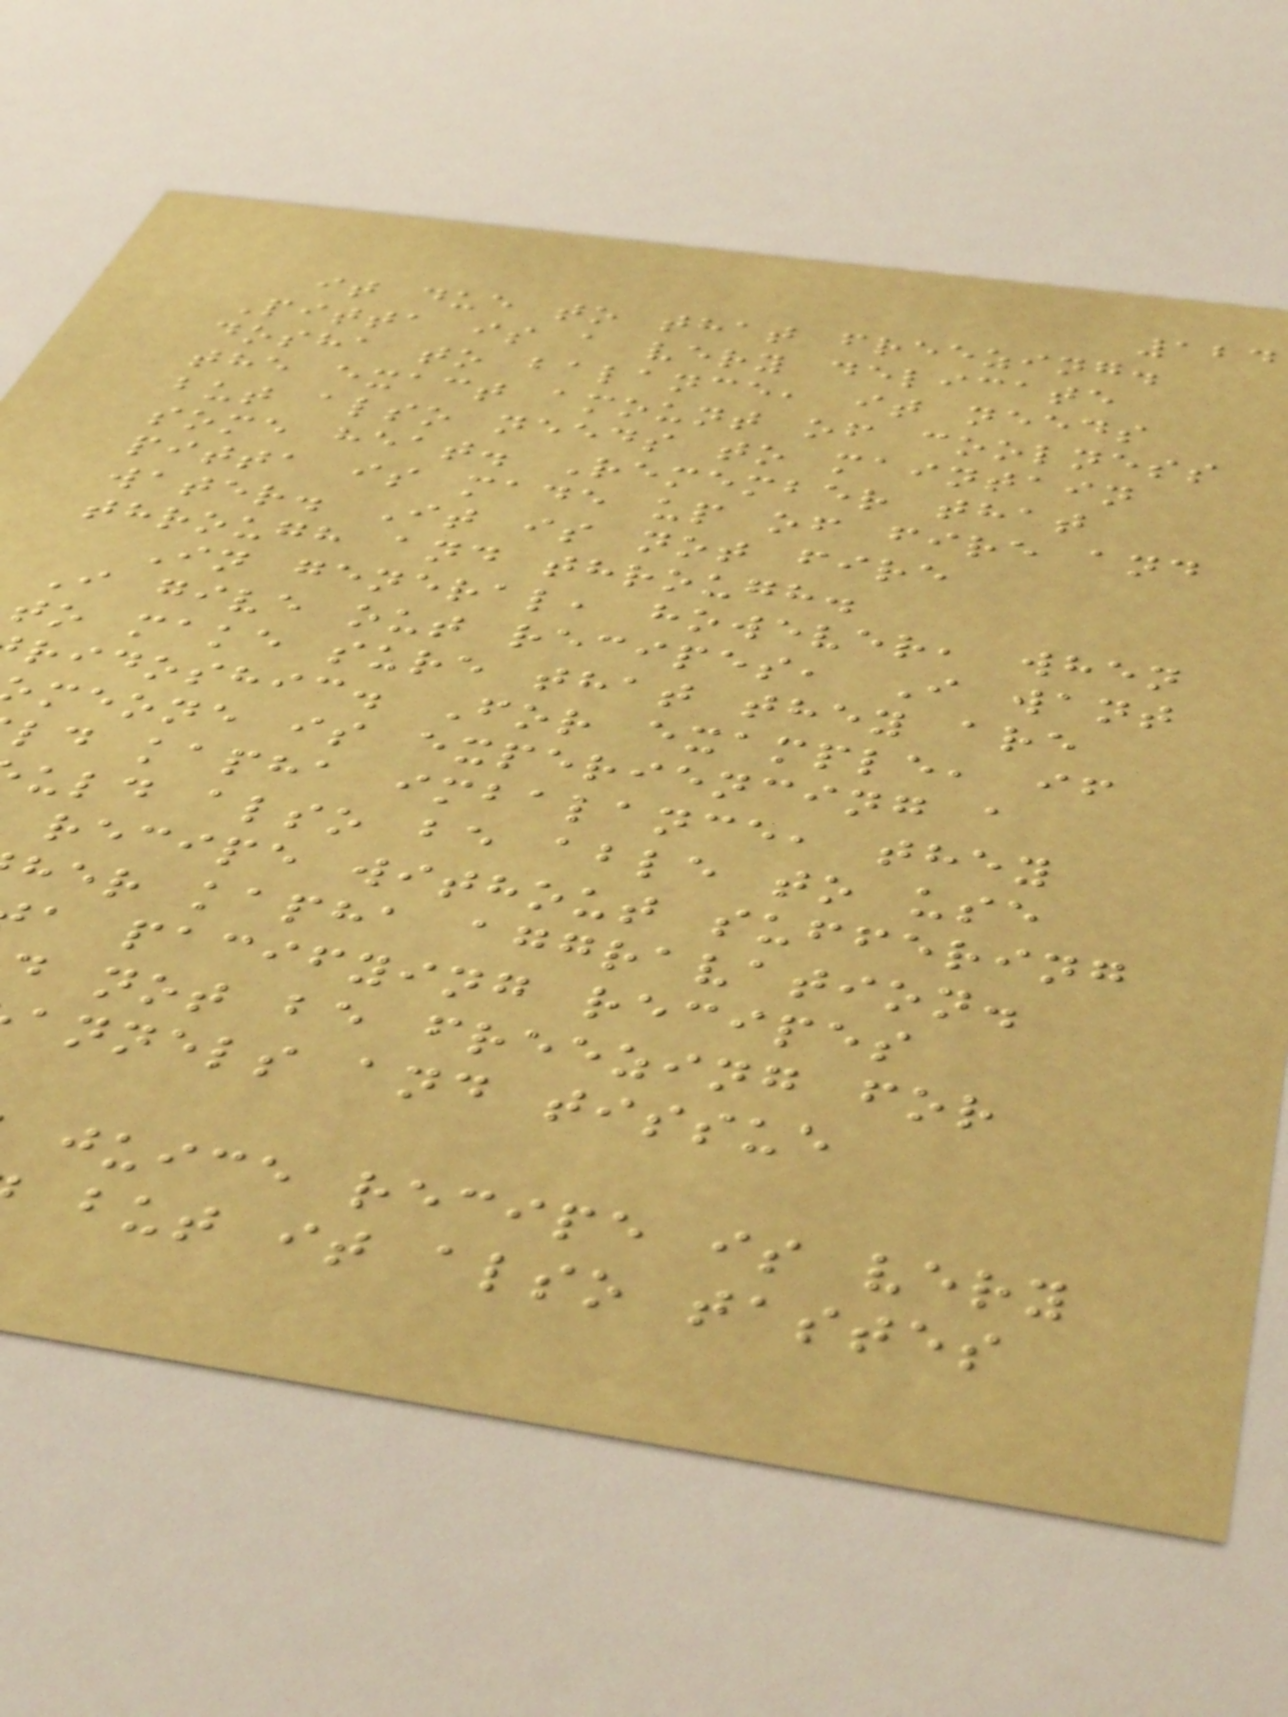124
it due to that freezing.
Pitta is a very delicate
dosha to balance, it needs
the exact amount of coolness
but also needs to maintain
some heat. Remember that
pitta is made up of fire and
water. It is not fire
through and through.
In general, however, when
I give out recipes, I want
to make sure that they are
ridoshic. For example, if
meone is experiencing a
ld kapha imbalance, they
uld also be able to use
recipe without suffering
her kapha aggravation.
a pacifying recipes
d not be freezing for
annels and tissue
juice recipe is very
but it also tastes
